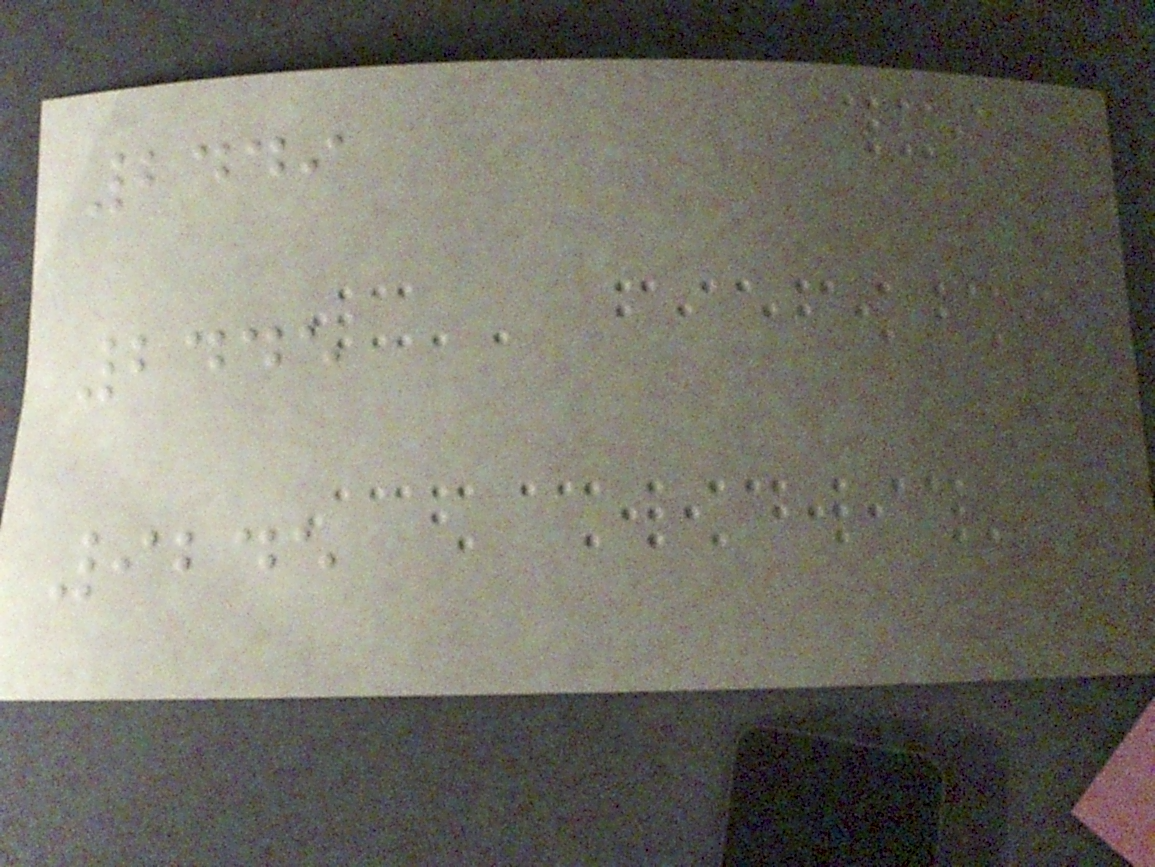2449
2445
9245
